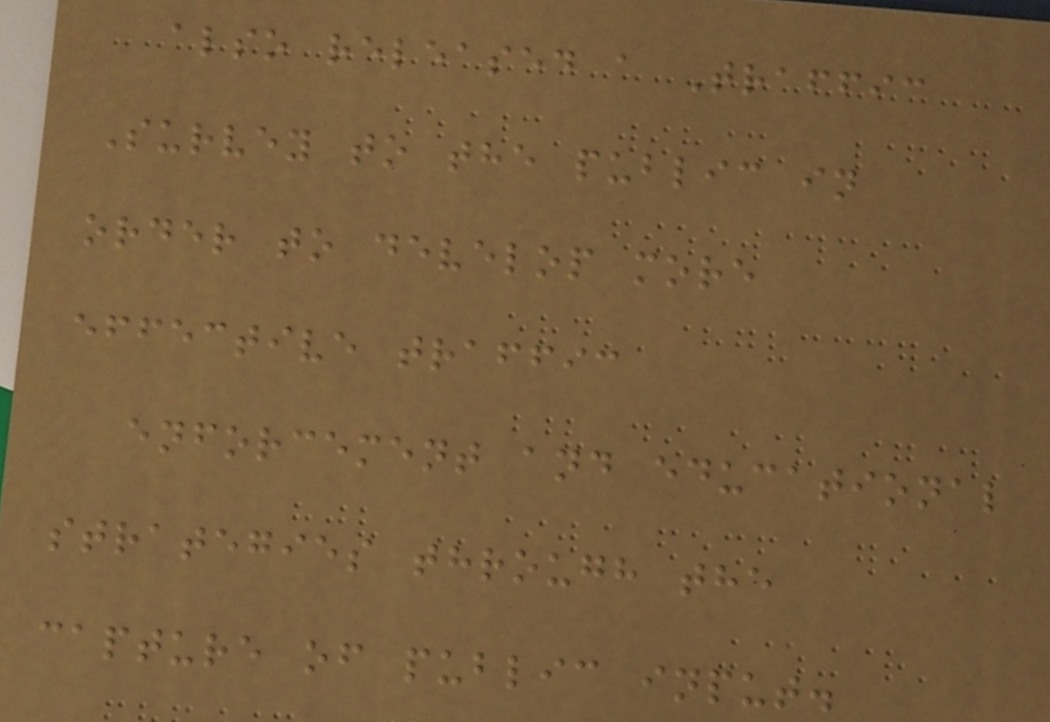also released a Traffic
Survey to the public in
order to develop more
effective traffic
enforcement and educational
strategies through the
capture of public input.
